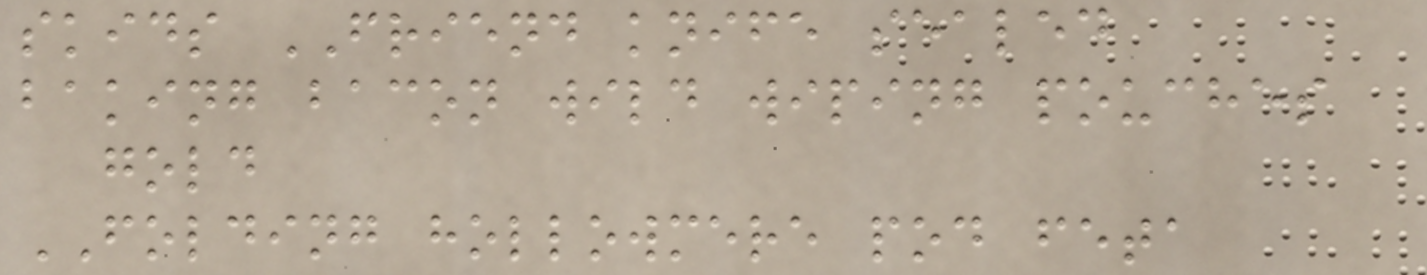skids FRIEND knife sealed
baking bacon wild wiping pouches
gold
FOLDING hollowmere pod feta
